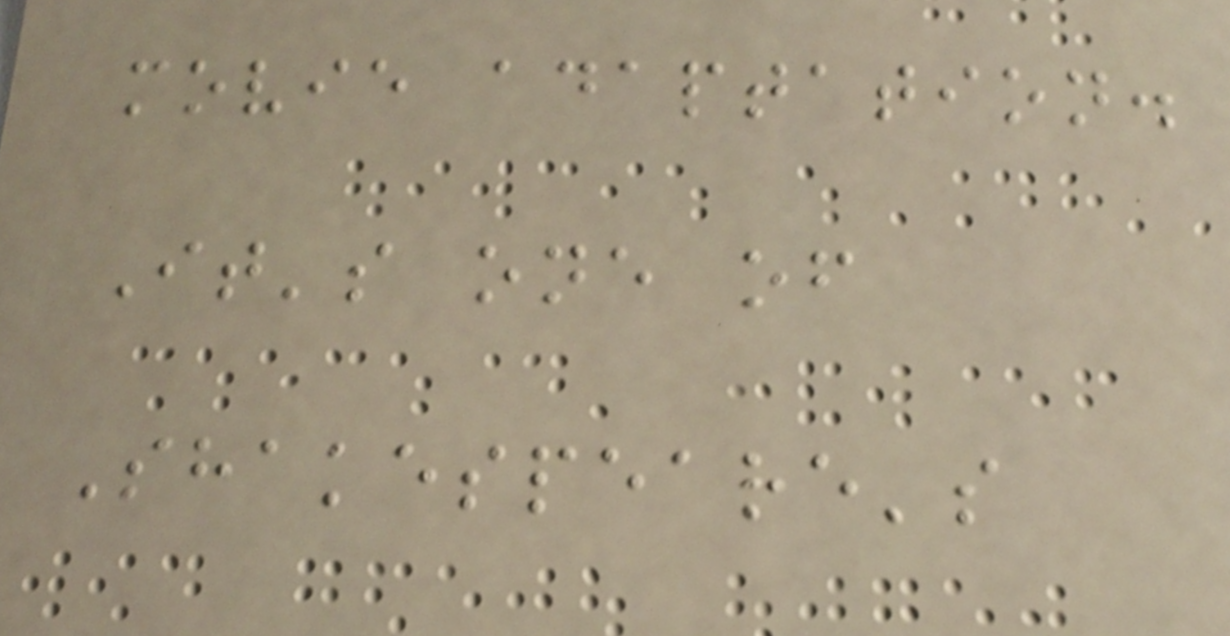movie adaptation.
It's one of
Shakespeare's
